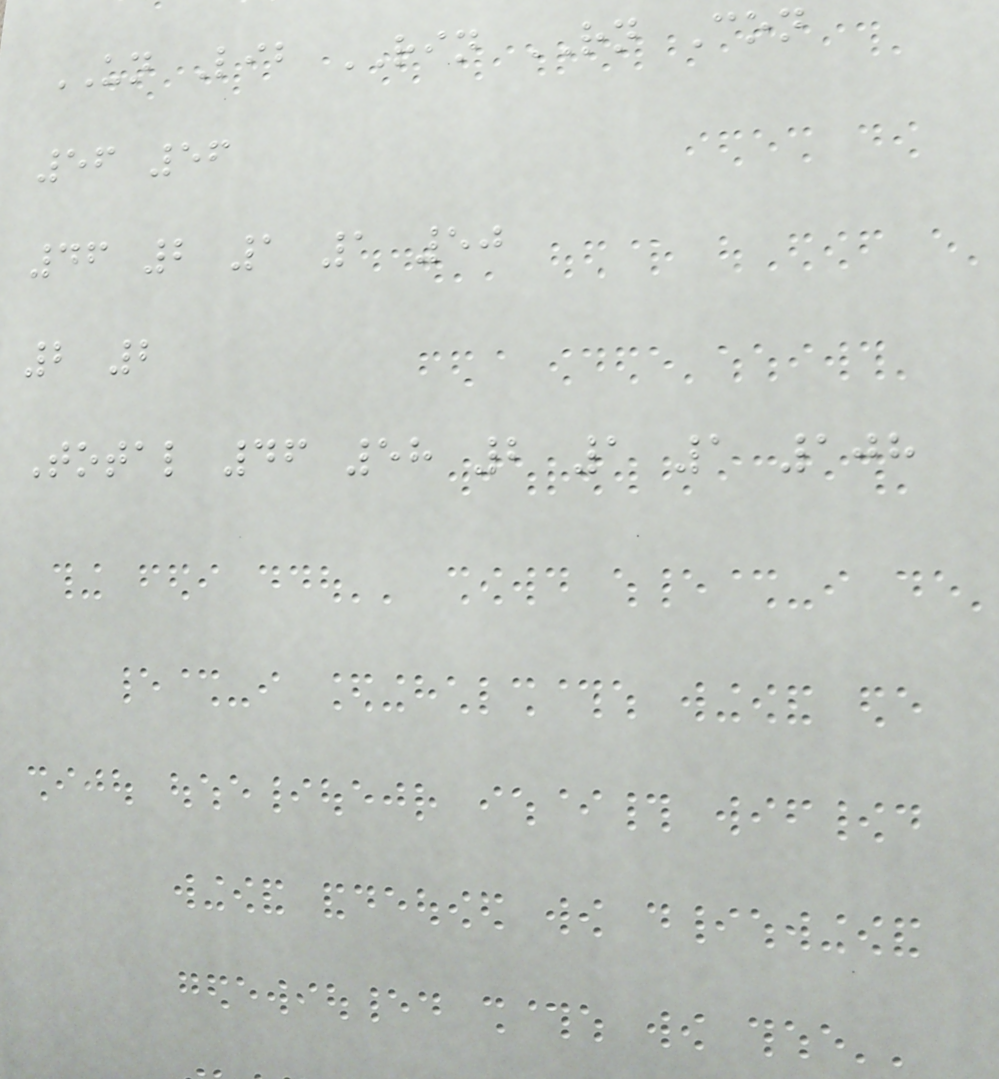UN Lib RIN RN Con
56 56
46 2 1 1 50
2 2
Total 46 58 2 1 1 108
